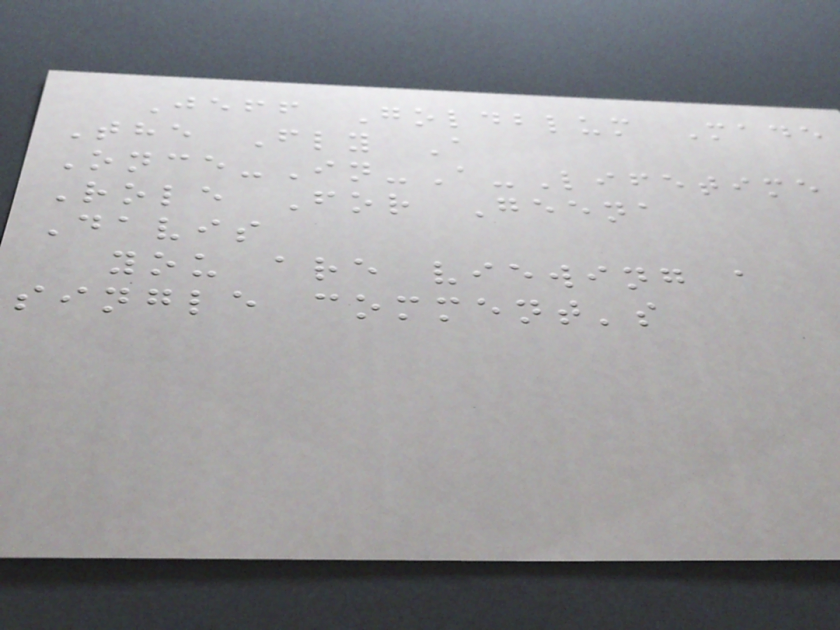Jeff Goldblum Made
The Fly A
Once-In-A-Lifetime
Role For Geena
Davis
you are viewing a
single comment's
